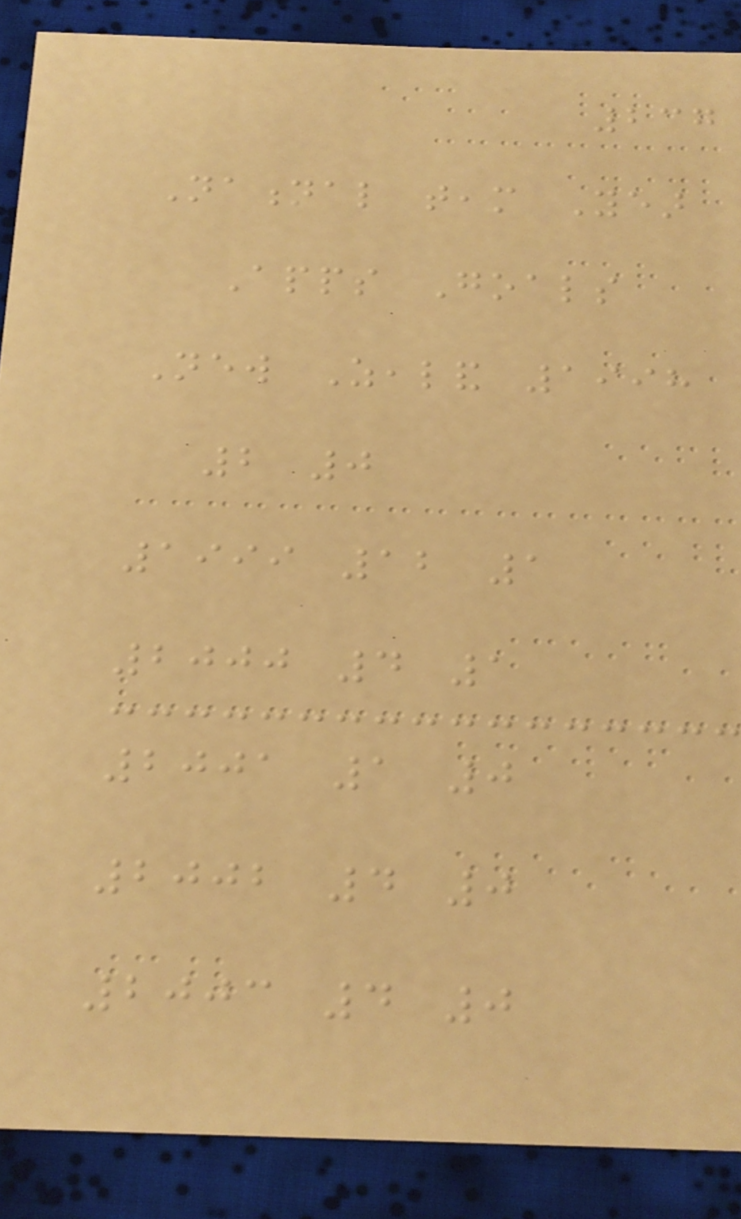237
National team Year
Apps Goals
New Zealand 1998
2 0
1999 12 1
2000 4 1
2001 1 0
2002 4 0
2003 4 0
